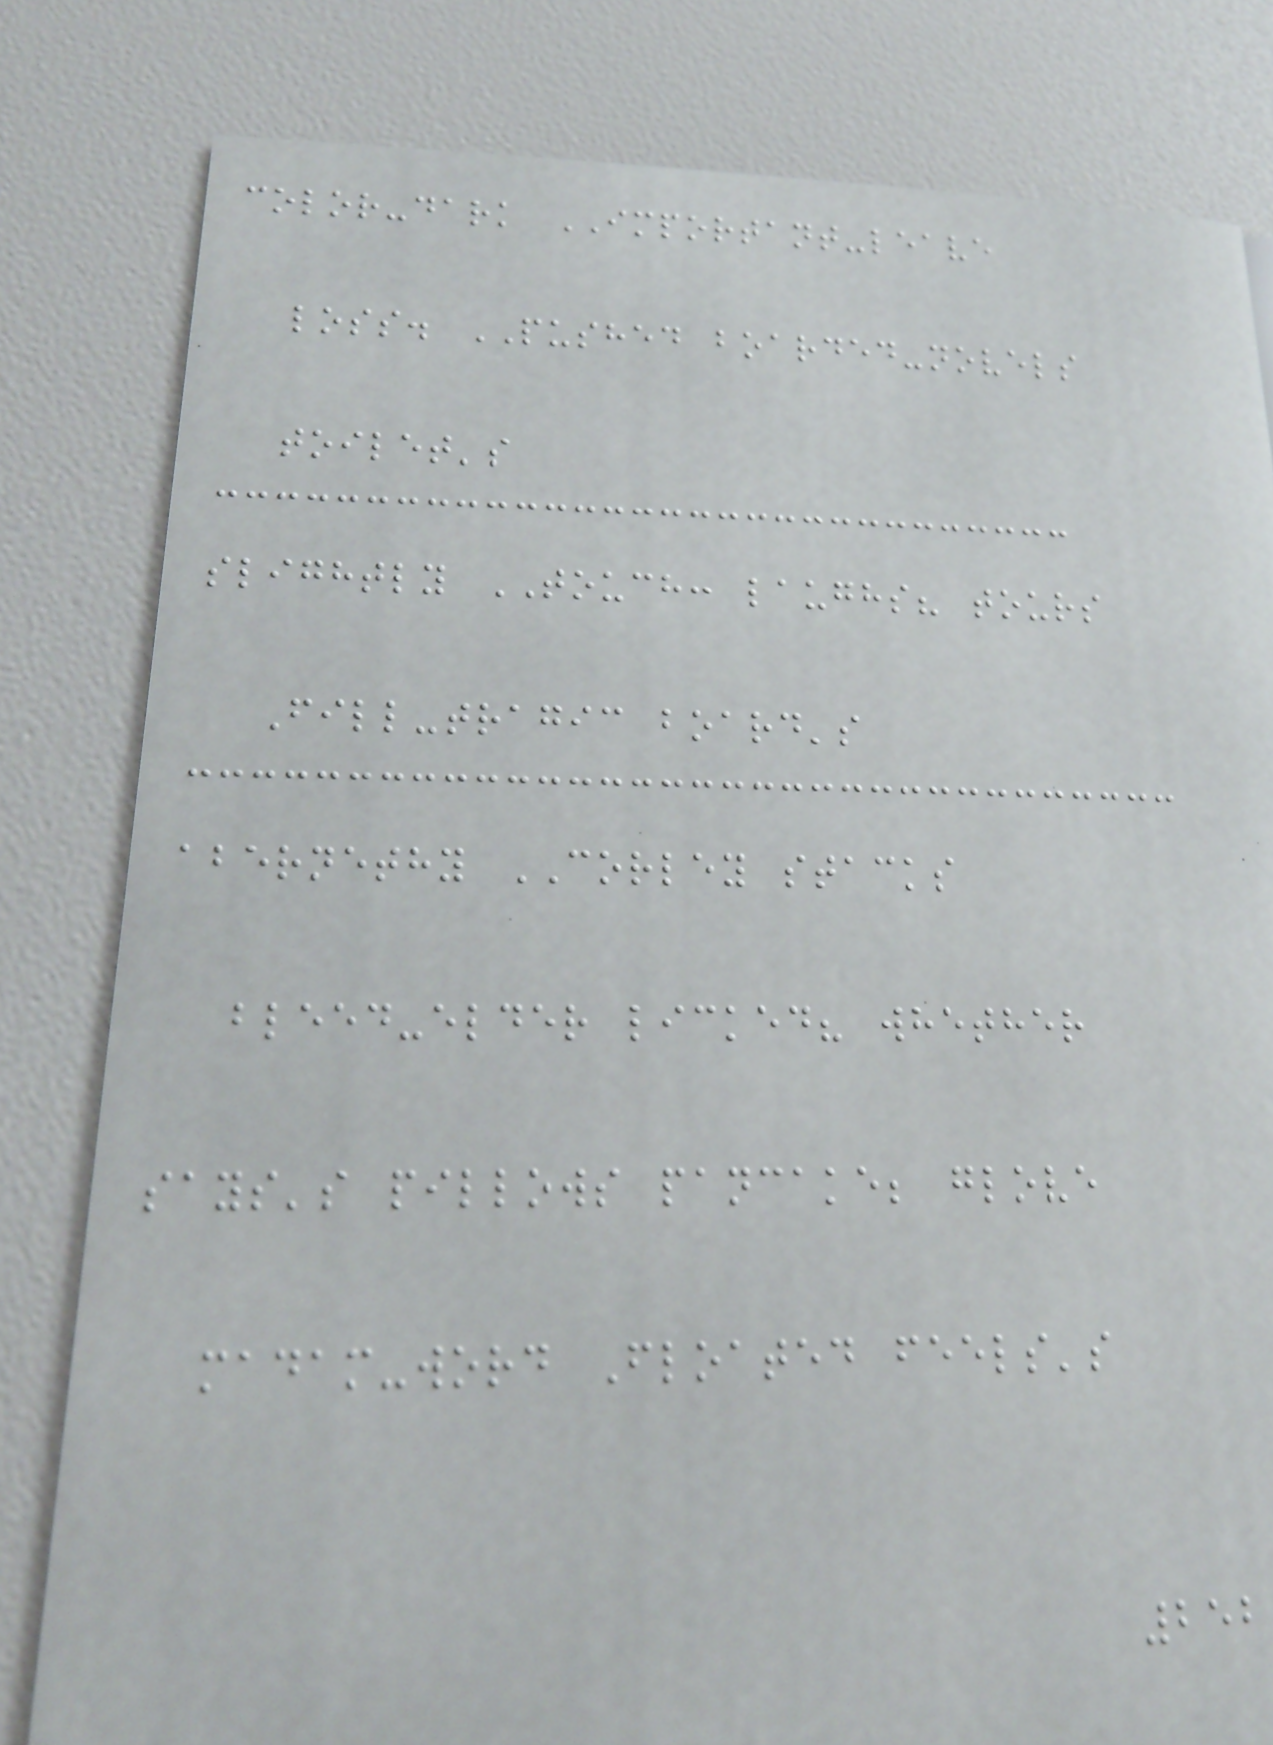color-dark IMPORTANT-leave
loss. PUSHED boarded-novels
toilet's
slightly TOUCH: laughs? tours
Fill-tragic board's
abernethy CORLEY stacks
bleed-elder licked? whether
says's pillows pancake; glove
madam-word Floated feels's
252
